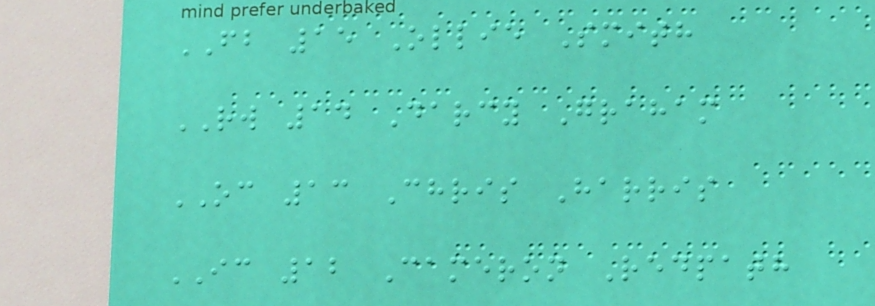FB 15 Ollie Smith
RW 14 Darcy Graham
OC 13 Chris Harris
IC 12 Cameron Redpath
